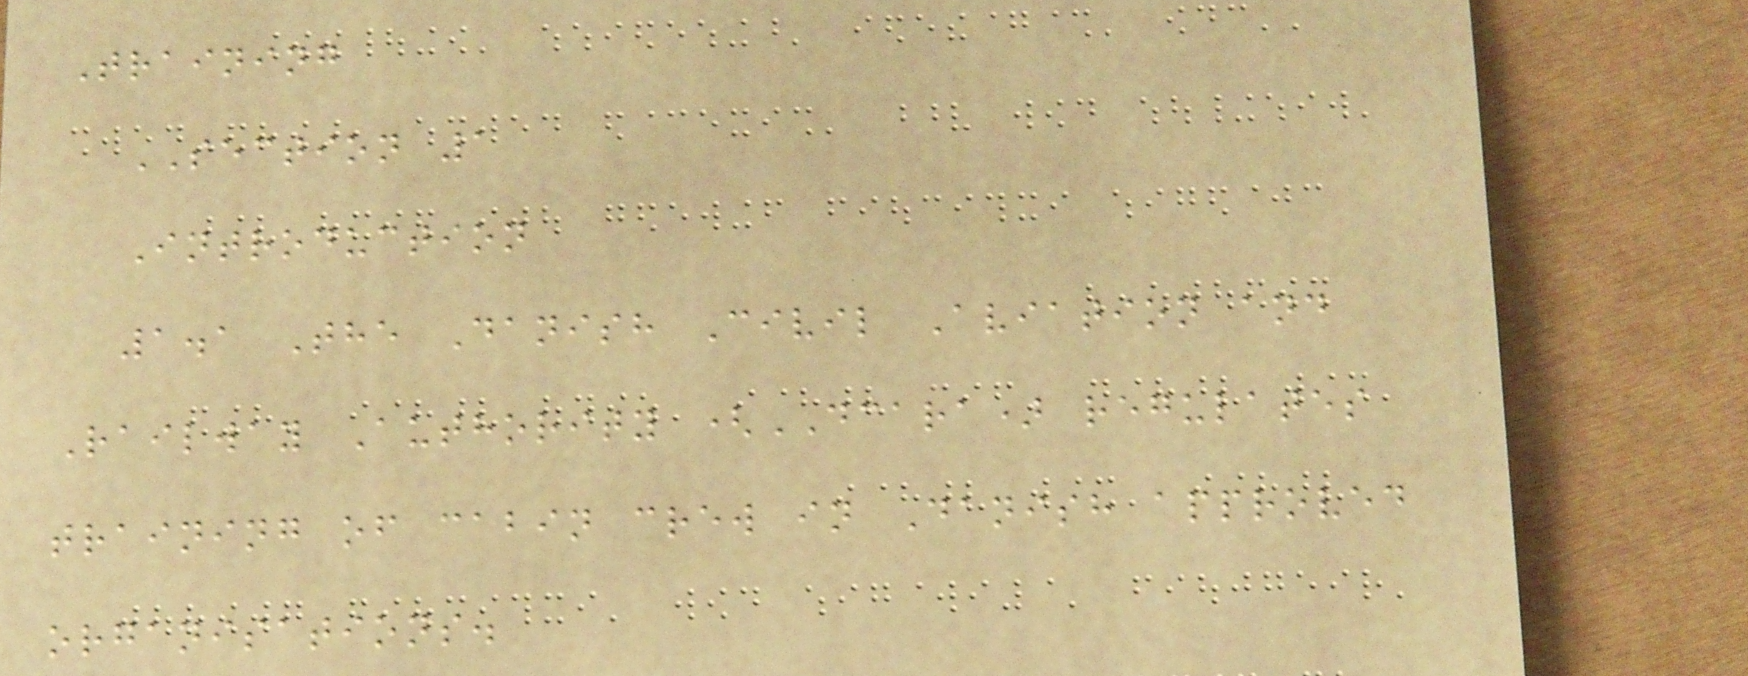Training
SECTION 1
Introduction
1.1 The Danish Civil Aviation and
Railway Authority (DCARA) regulates
training of cabin crew in Danish approved
organisations.
